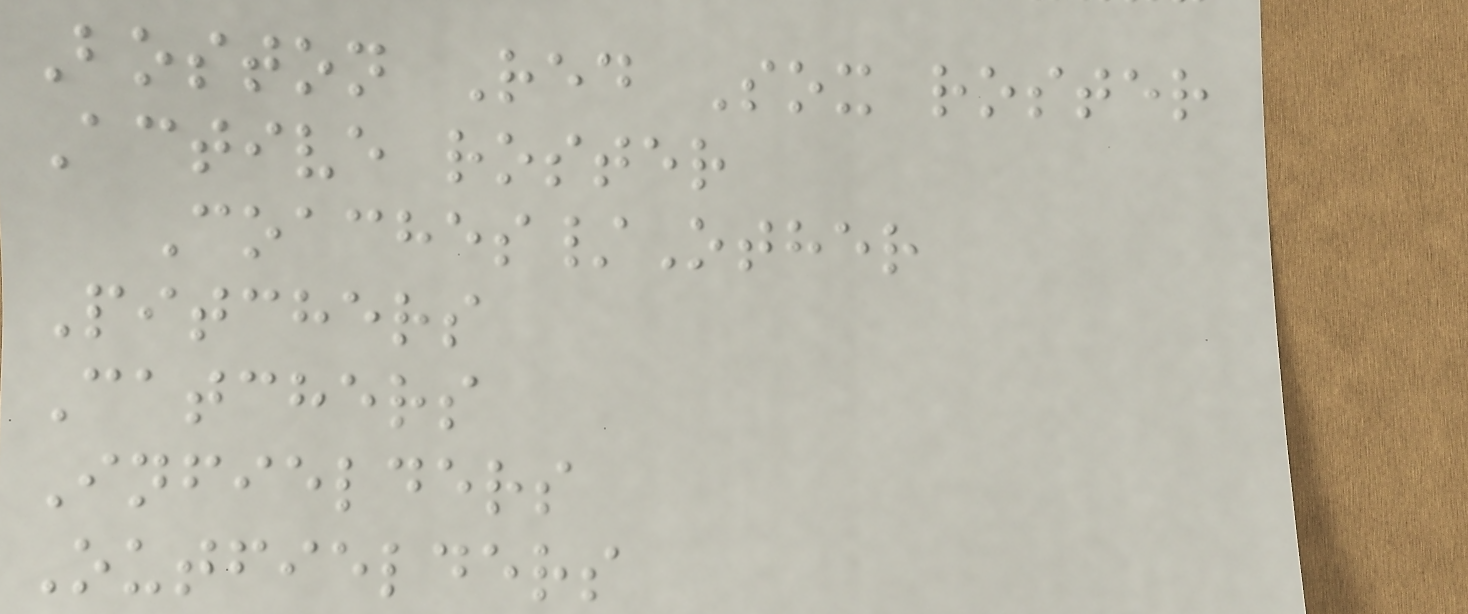Boston Red Sox roster
Active roster
Coaches/Other
Pitchers
Catchers
Infielders
Outfielders
